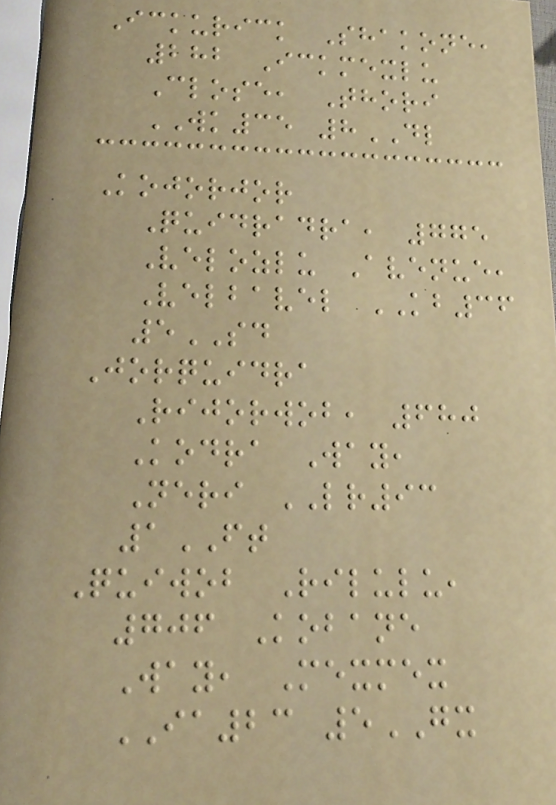Ickurick Shakone,
282 Ickmexlu
Close, Thori
WK35 8DL
Kojorjor
Quidradra, 775
Velozlu Avenue,
Velbavel KB36
5SD
Jorquidra
Rijorwob, 680
Kodra Way,
Neri LR93
1FT
Quiwob Rilulu,
706 Kobane
Way, Mexmex
IA23 5GX
